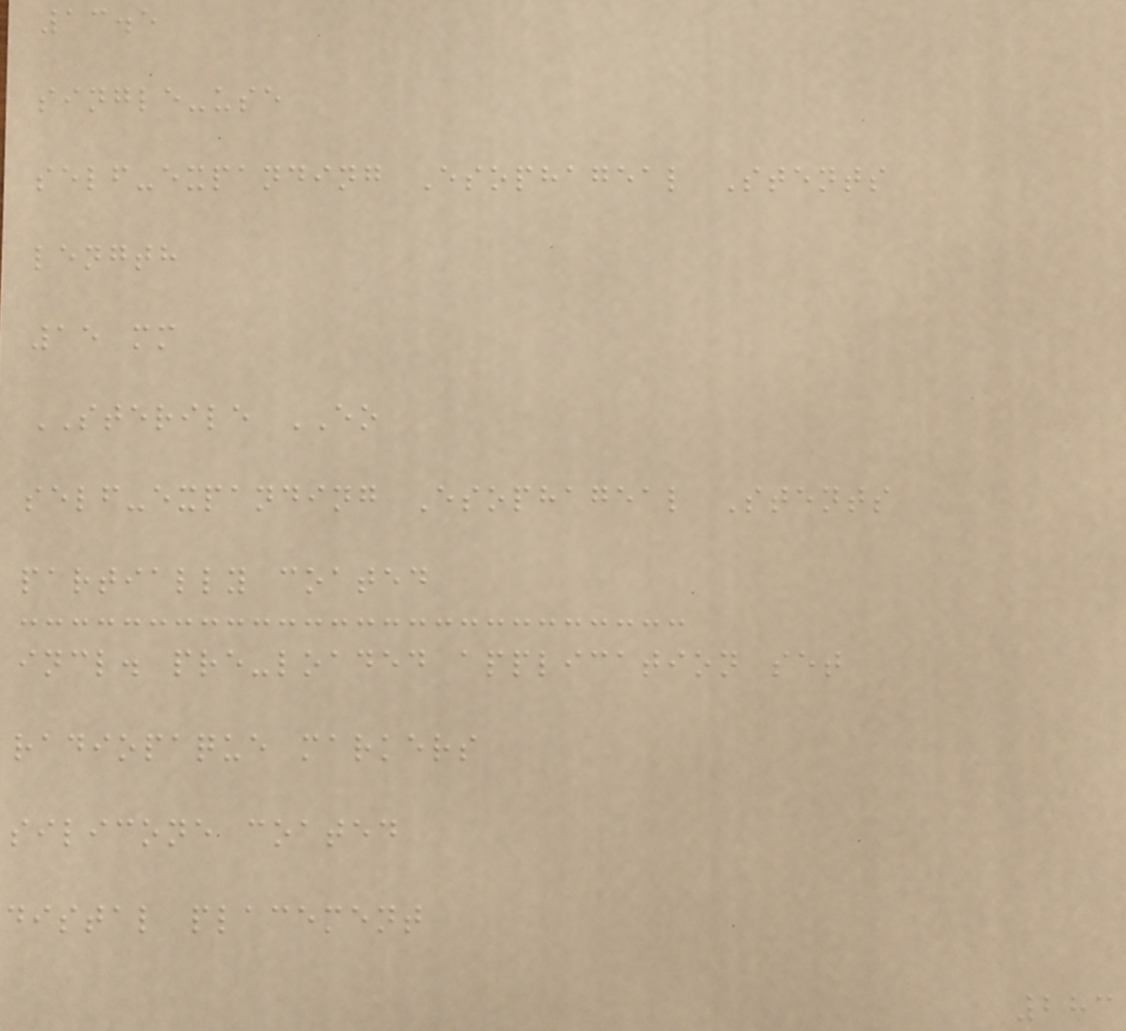13.5
single-use
self-expanding Esophageal Stents
length
15 mm
STERILE EO
self-expanding Esophageal Stents
partially coated
incl. pre-loaded application set
radiopaque markers
silicone coated
distal placement
283
